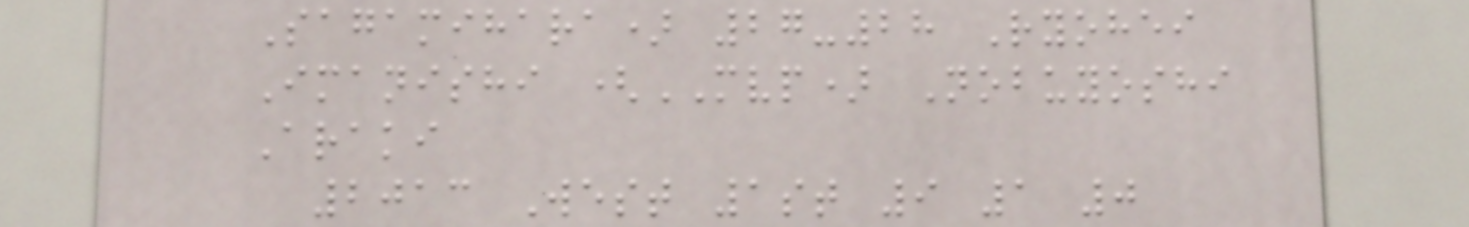Sagamihara) 27-28 Ryohei
Imanishi (MVP) Nobuyoshi
Araki
2013 West 1st 9 1 0
